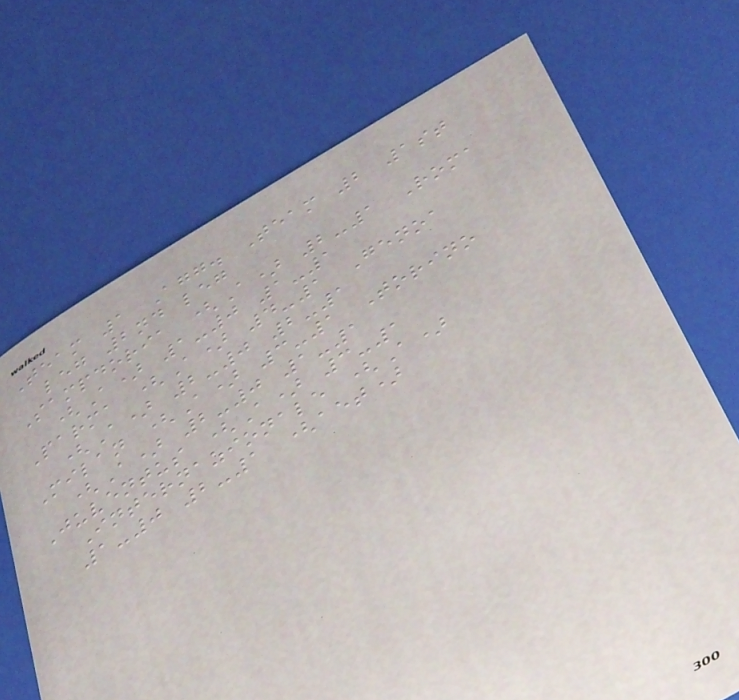Team 1 Agg. Team 2 1st
leg 2nd leg
Sampdoria (A) 2-1 Roma
(A) 1-0 1-1
Parma (A) 4-1 Genoa
(A) 2-0 2-1
Milan (A) 3-1 Torino
(A) 2-0 1-1
Juventus (A) 3-1
Internazionale (A)
1-0 2-1 (aet)
